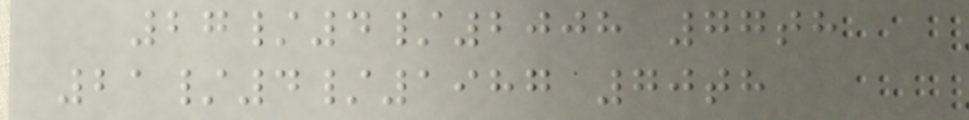27/4/2008 77th
21/4/1987 70th
